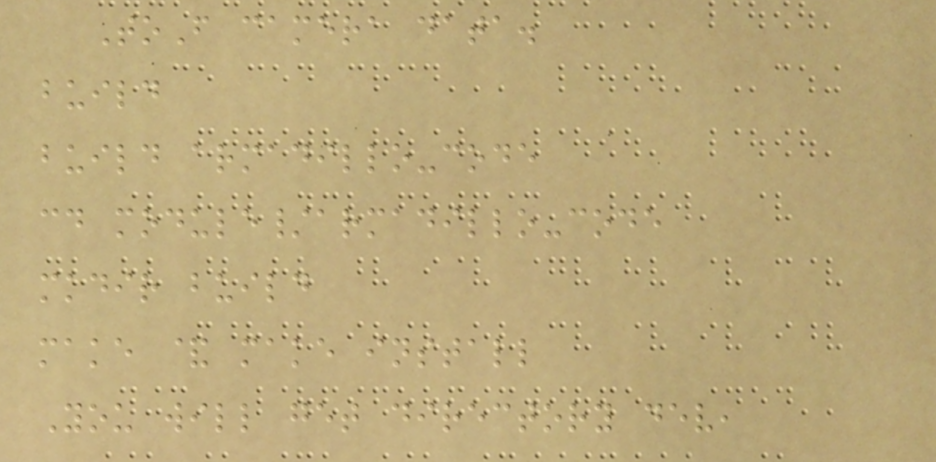ToF camera data.
build
build armadillo-code
cd module/armadillo-code
mkdir build
make & make install
You will get directory dev,
